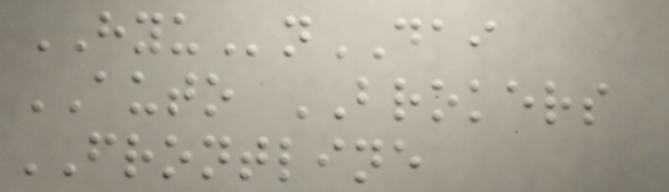HYUnDAI
AUTO BROKERS
FRONTLINE
